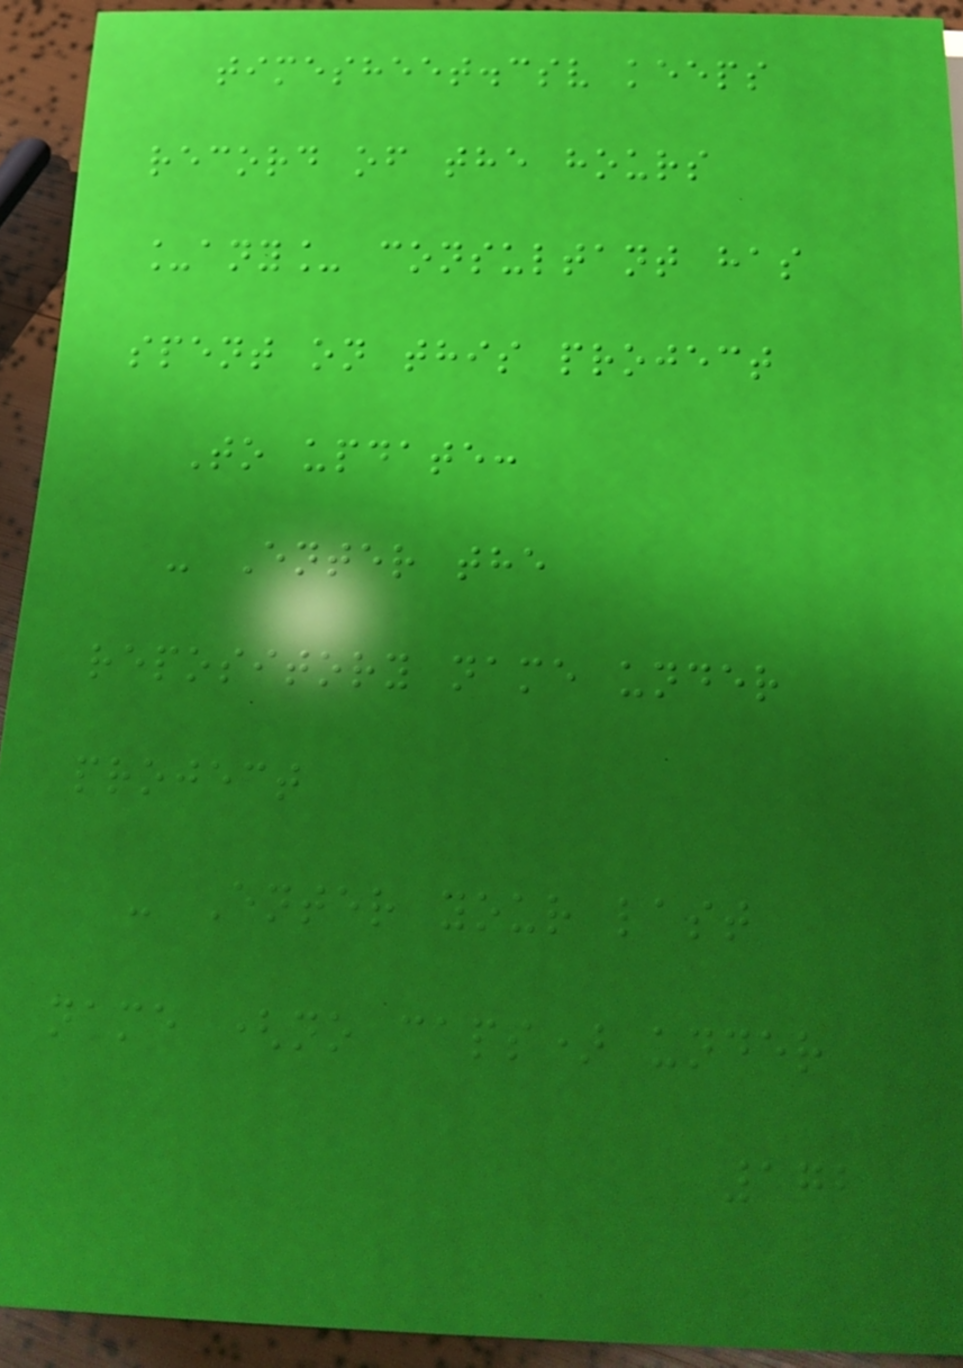timesheet.csv keeps
record of the hours
_any_ consultant has
spent on this project
To update:
- Enter the
repository name under
project
- Enter your last
name (no caps) under
172
